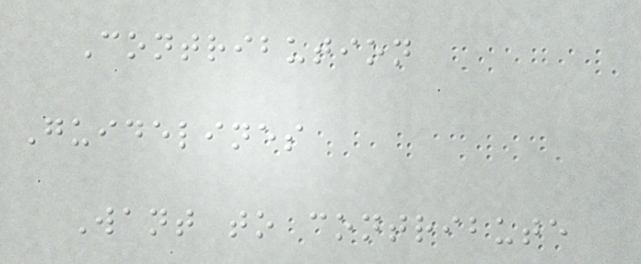Contribution
Guidelines
Want to contribute
